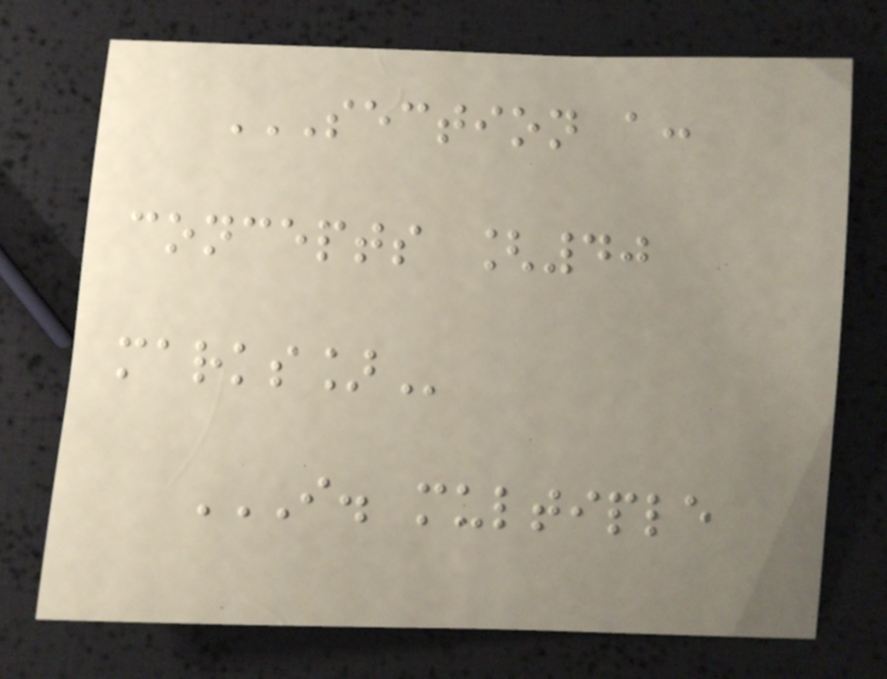SECTION A:
CONCEPTS [40
MARKS]
I. MULTIPLE
